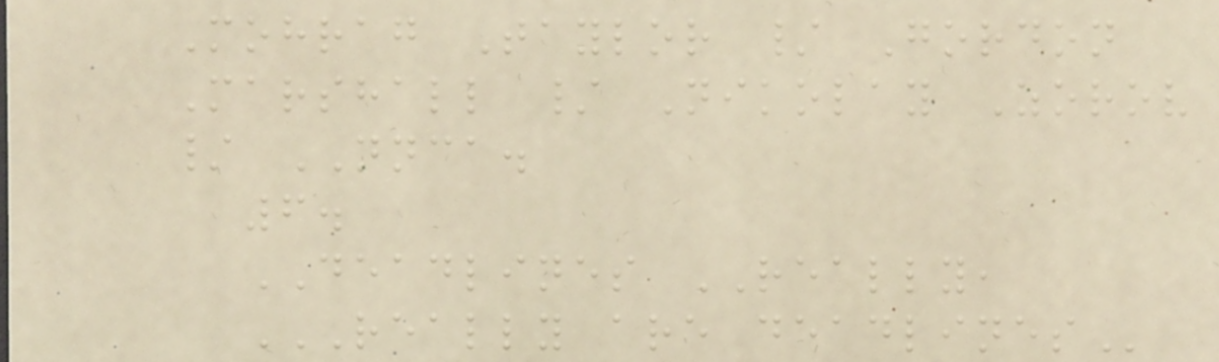Mohrag Taylor / Gordon
Marshall / Nikolay Zorov
/ NNCA.
6.
DEADLINES REALLY,
REALLY ARE DEADLINES
